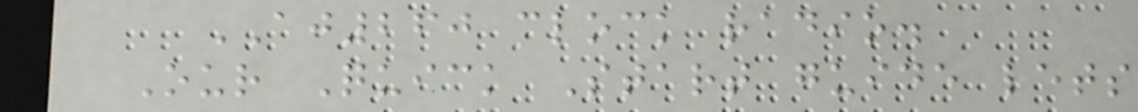AJ260 clock radio.
Our Quick Start guide lets
